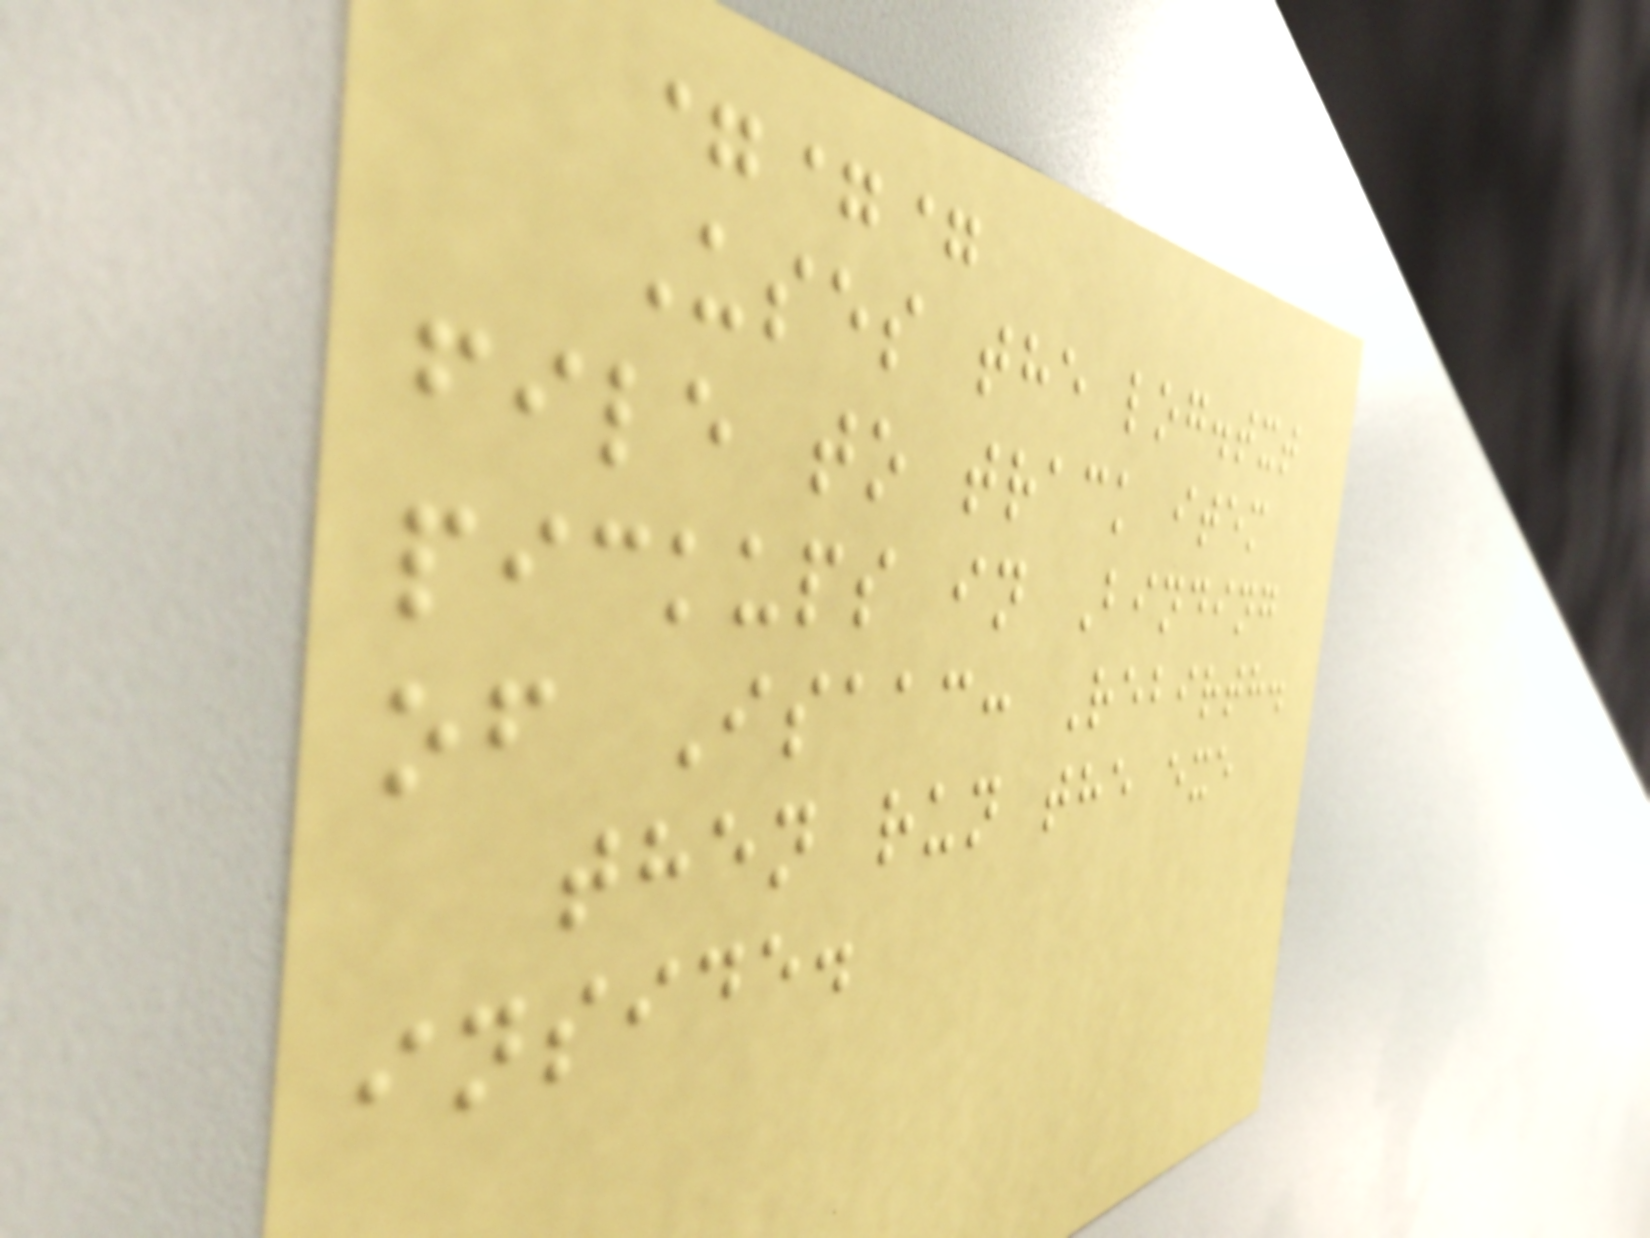===
Uses the log.txt
file to track item
pickups in Binding
of Isaac: Rebirth.
then run the exe
inside.
